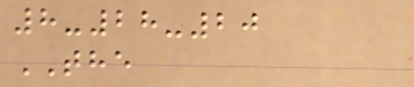8-28-20
THE
